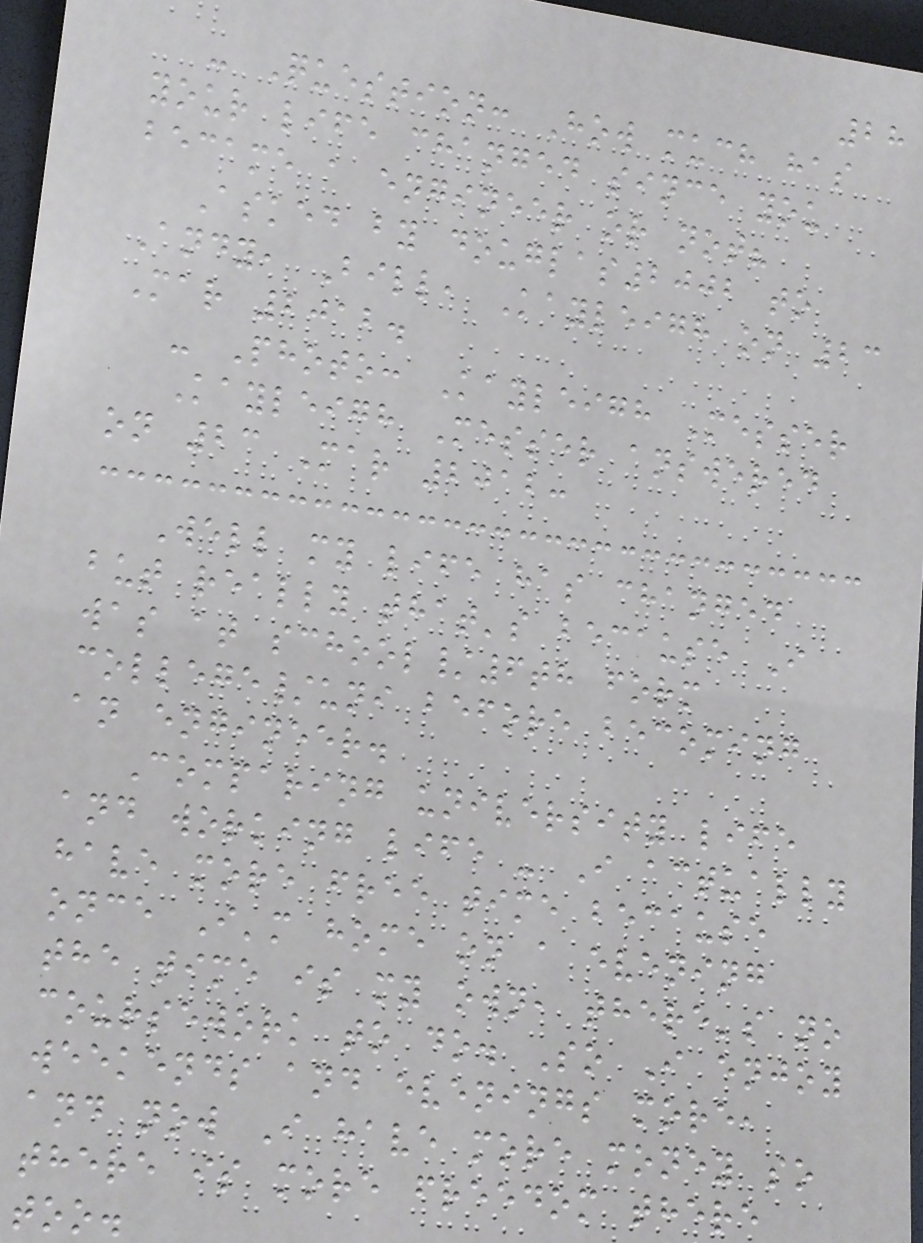28
- Question: How much has
your life changed since you
became a engineer or not?
Asked by douglas2002 to
Andy, Bill, Kayleigh on 23
Mar 2012.
- Photo: Kayleigh Messer
Kayleigh Messer answered
on 23 Mar 2012:
Well my life has changed
but really that's because I
was at school/6th form
college/uni before becoming
an engineer.
Comparing university life
and working life - I actually
have more free time because
once I'm home on a evening
the time is my own, there's no
coursework to do. So I enjoy
weekends and evenings more,
and now I have more money so
there is more freedom there
too.
